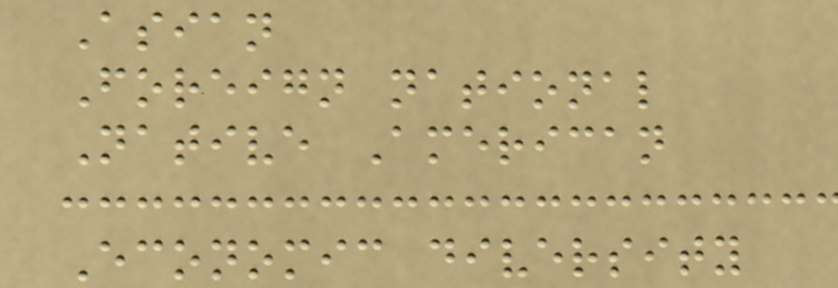Asian
Foreign national
Native American
Economic diversity
